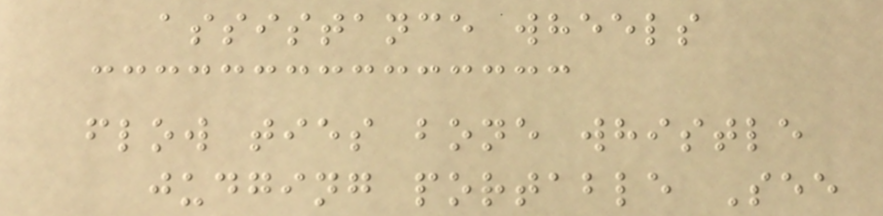assistance wheels
flow ties bone whistle
judging portable See
